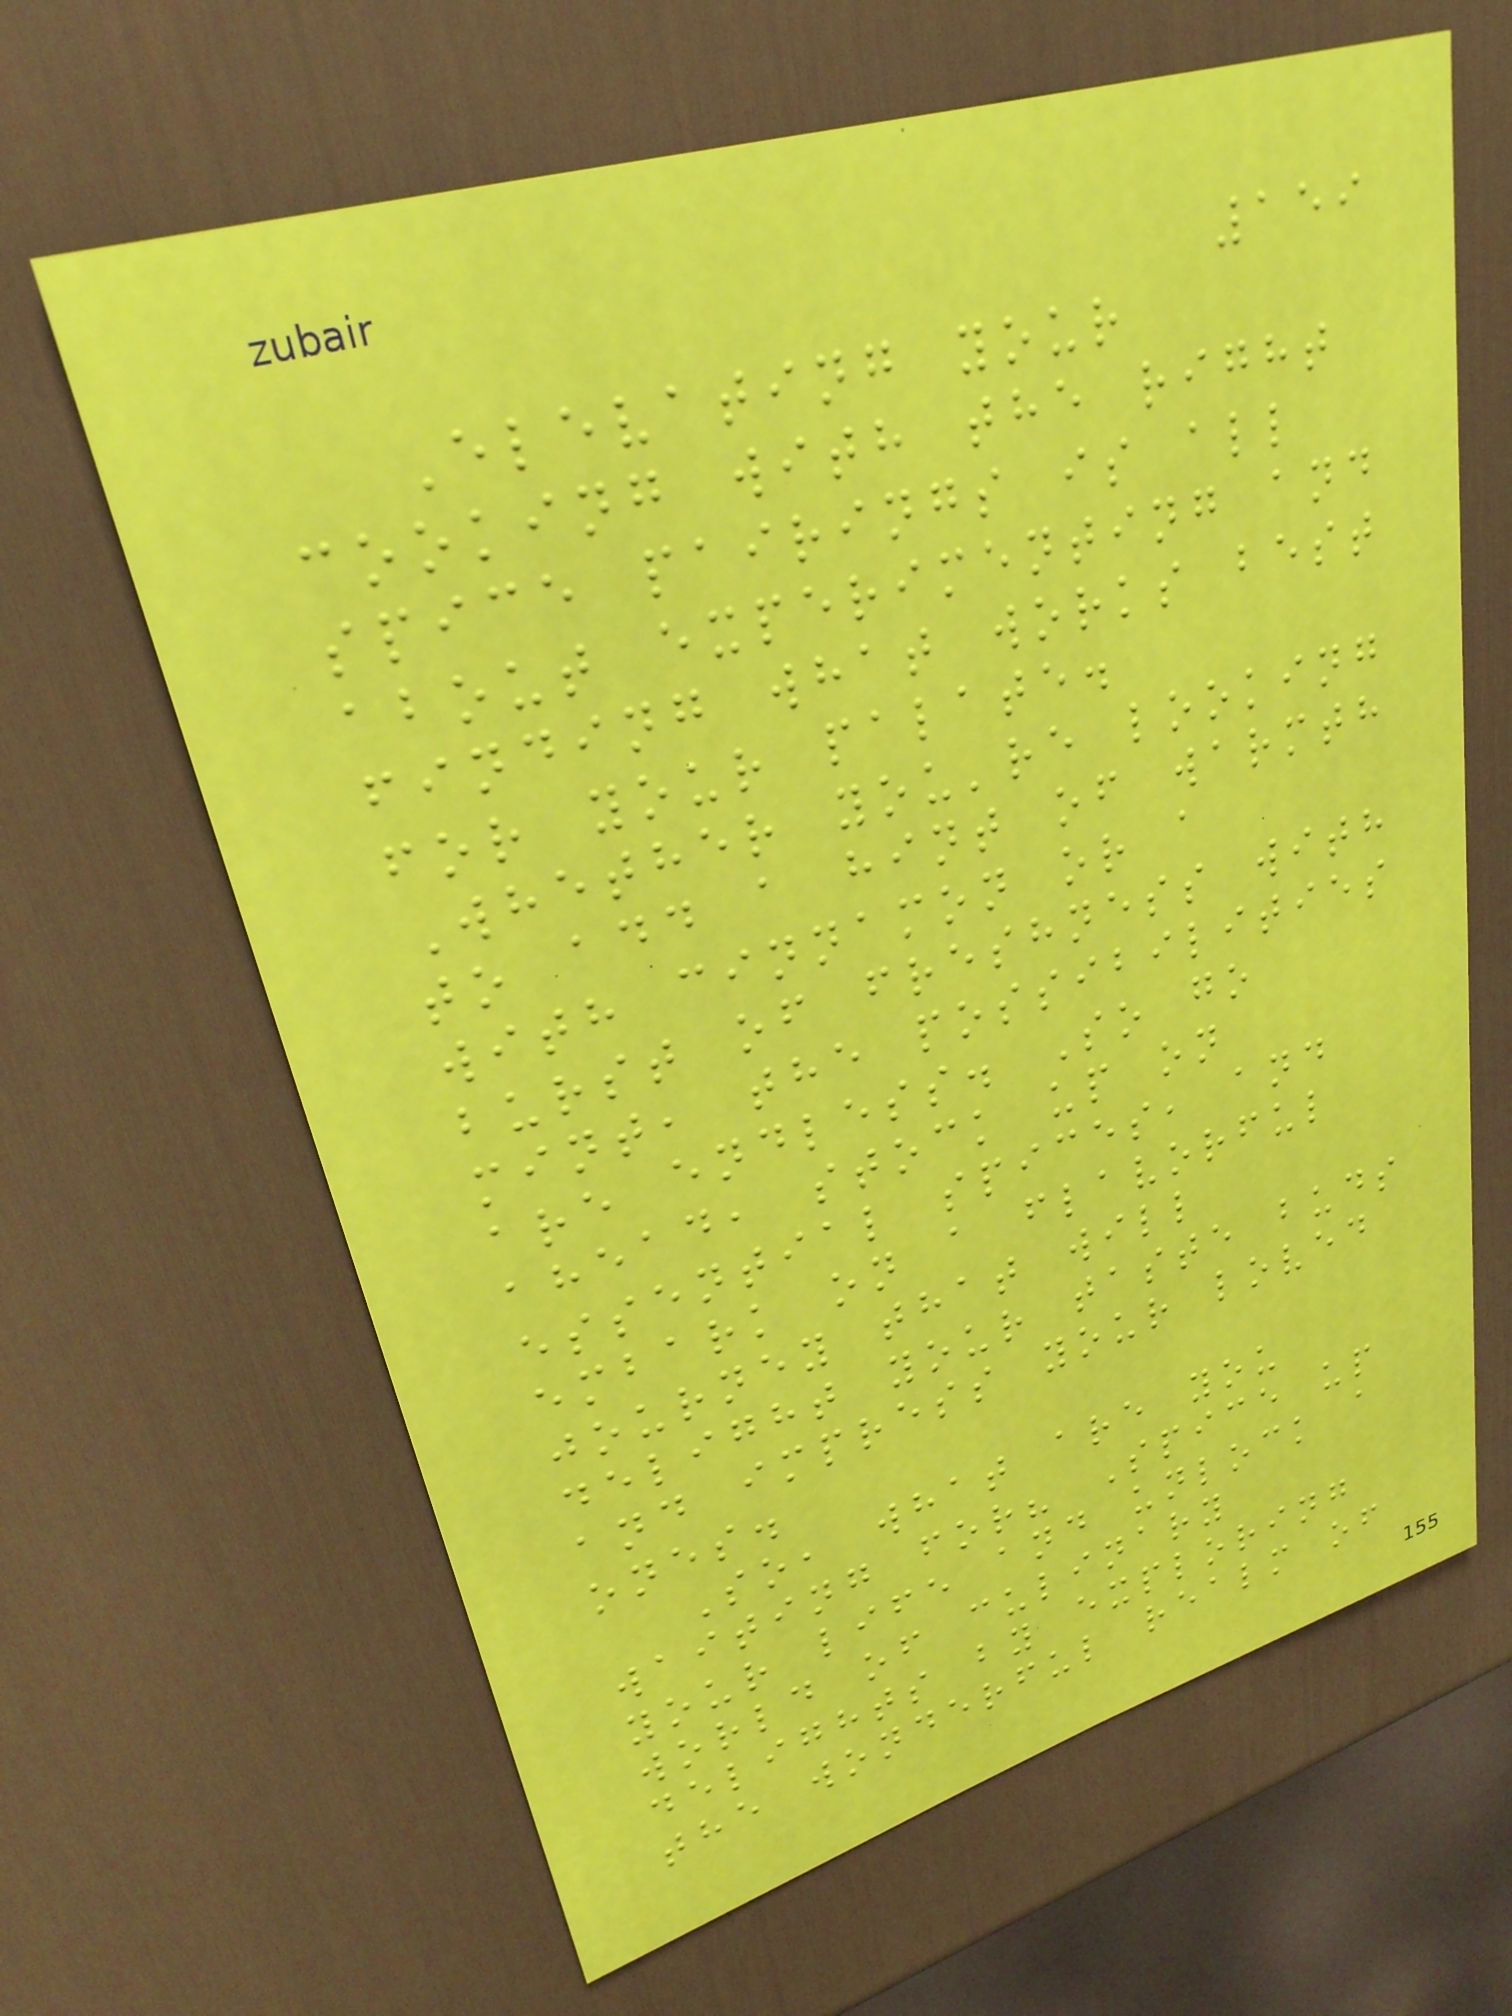159
Elevating your
cooking with the right
spice pairings is all
about experimenting and
finding what works best
for your palate.
Whether you're looking
to add a hint of warmth
with cinnamon or a
burst of freshness with
mint, the possibilities
are endless. So go
ahead, stock up on
essential spices, and
embark on a flavorful
journey that will
delight your taste buds
and impress your loved
ones.
So, what are you
waiting for? Spice up
your life and unlock a
world of culinary
delights by exploring
the wonderful realm of
